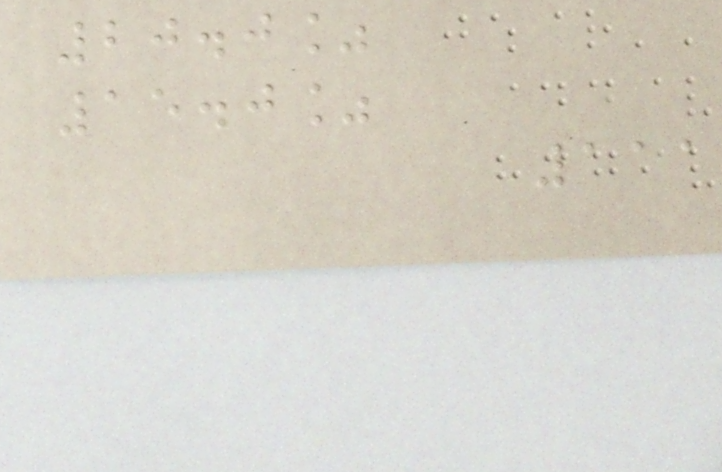20.0%
15.0%
111
